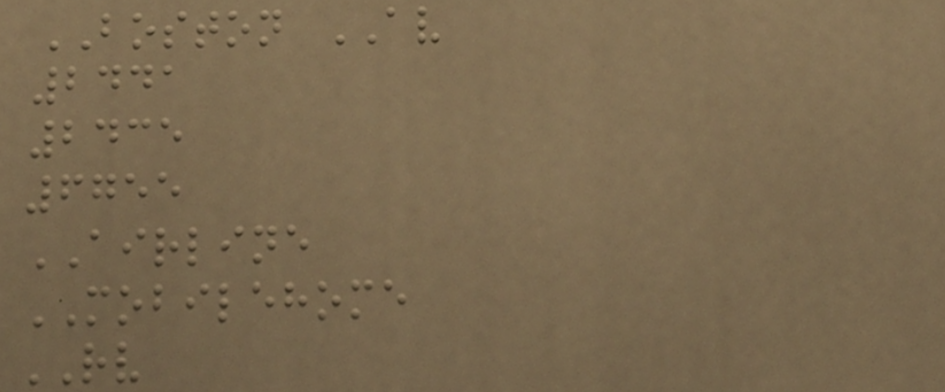BOSTON AV
2441
2435
6755
AIRLINE
MOBILEHOME
RV
